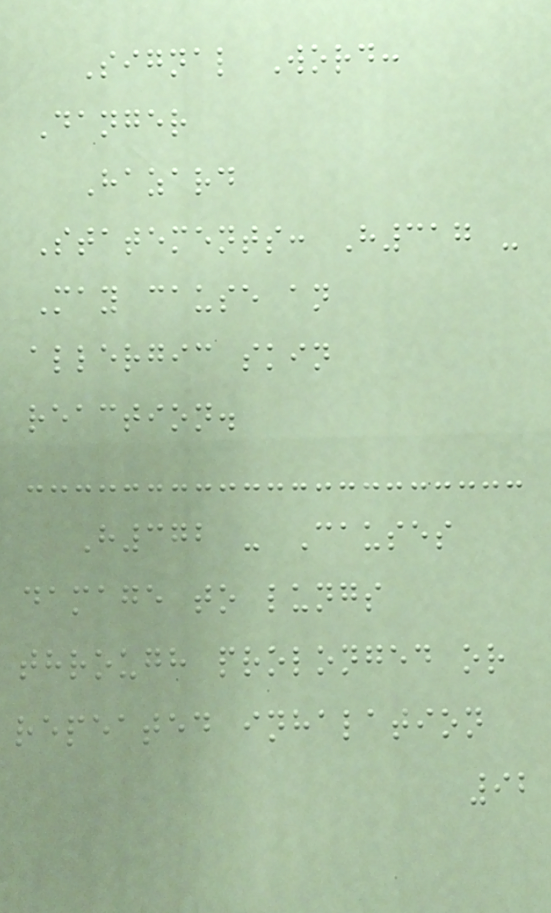Signal Word:
Danger
Hazard
Statements: H317 -
May cause an
allergic skin
reaction.
H372 - Causes
damage to lungs
through prolonged or
repeated inhalation
92
